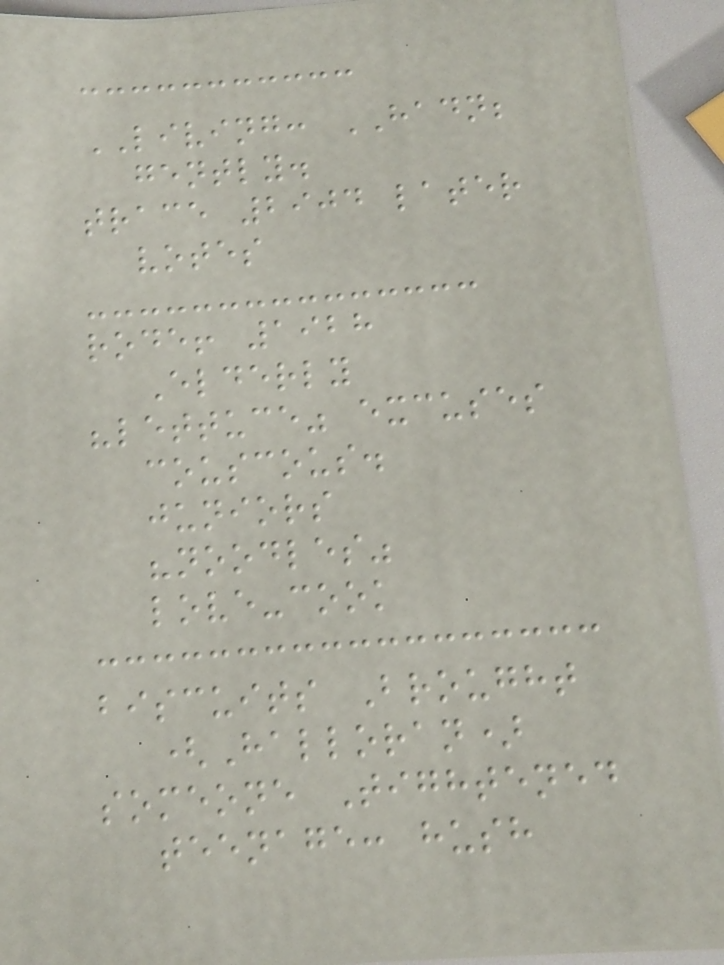LIVING: HADN;
gently.
trace 2904 later
votes
rode! 1928
Elderly
"lettuce" excuses
couscous.
juniors
"noodles"
love-cook
biscuits Brought
(Halloran)
someone Tightened
teenage: hush
